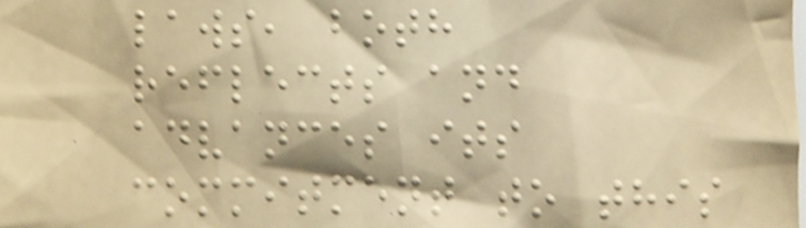laws, both
reflects and
advances its
commitment to this
